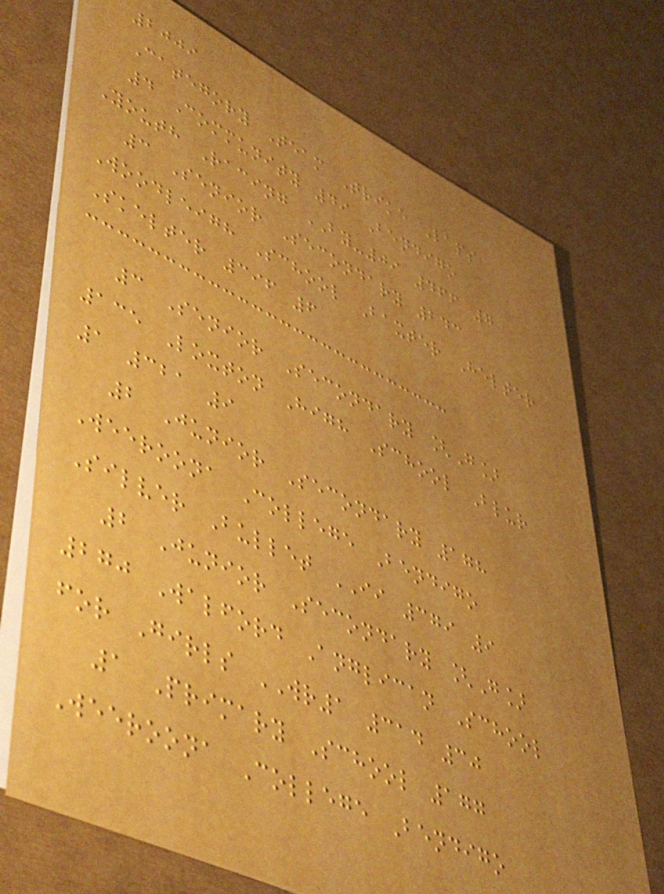2009
Category Team Trike Laps
4 Community 49 Bendigo
Youth Racing BY-09 466 7
3 Senior Secondary 243
Woodleigh School Baxter Helter
Skelter 396 6
3 Senior Secondary [G]
135 Loxton High School Blur
1 321 9
2 Junior Secondary 178
Weeroona College Bendigo
Silver Bullet II 379 9
2 Junior Secondary [G]
270 Walford Anglican School
for Girls WR1 314 30
1 Primary School 177
Weeroona College Bendigo
